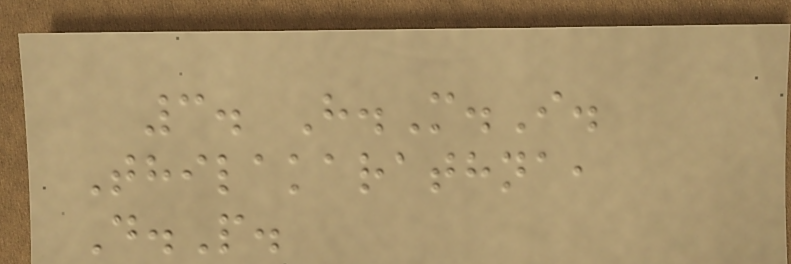3. H.M.I.
Thilakarathna,
D.P.
